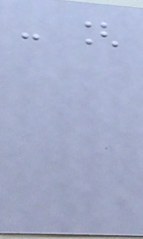- [
